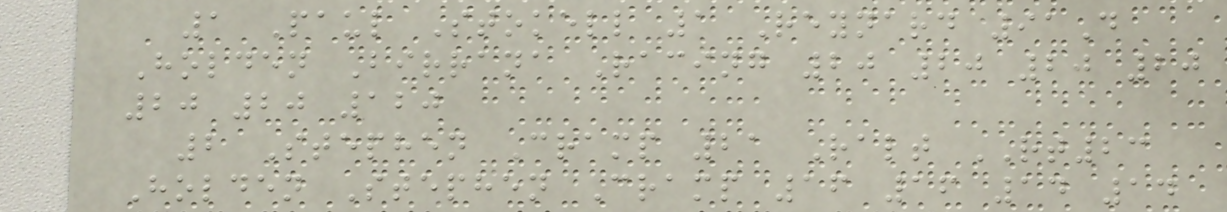1 Paul Stokell 1 Reynard 91D
Holden Birrana Racing 20 20 20 20
20 20 120
2 Stephen Cramp 21 Ralt RT23
Holden Stephen Cramp 16 16 14 14
